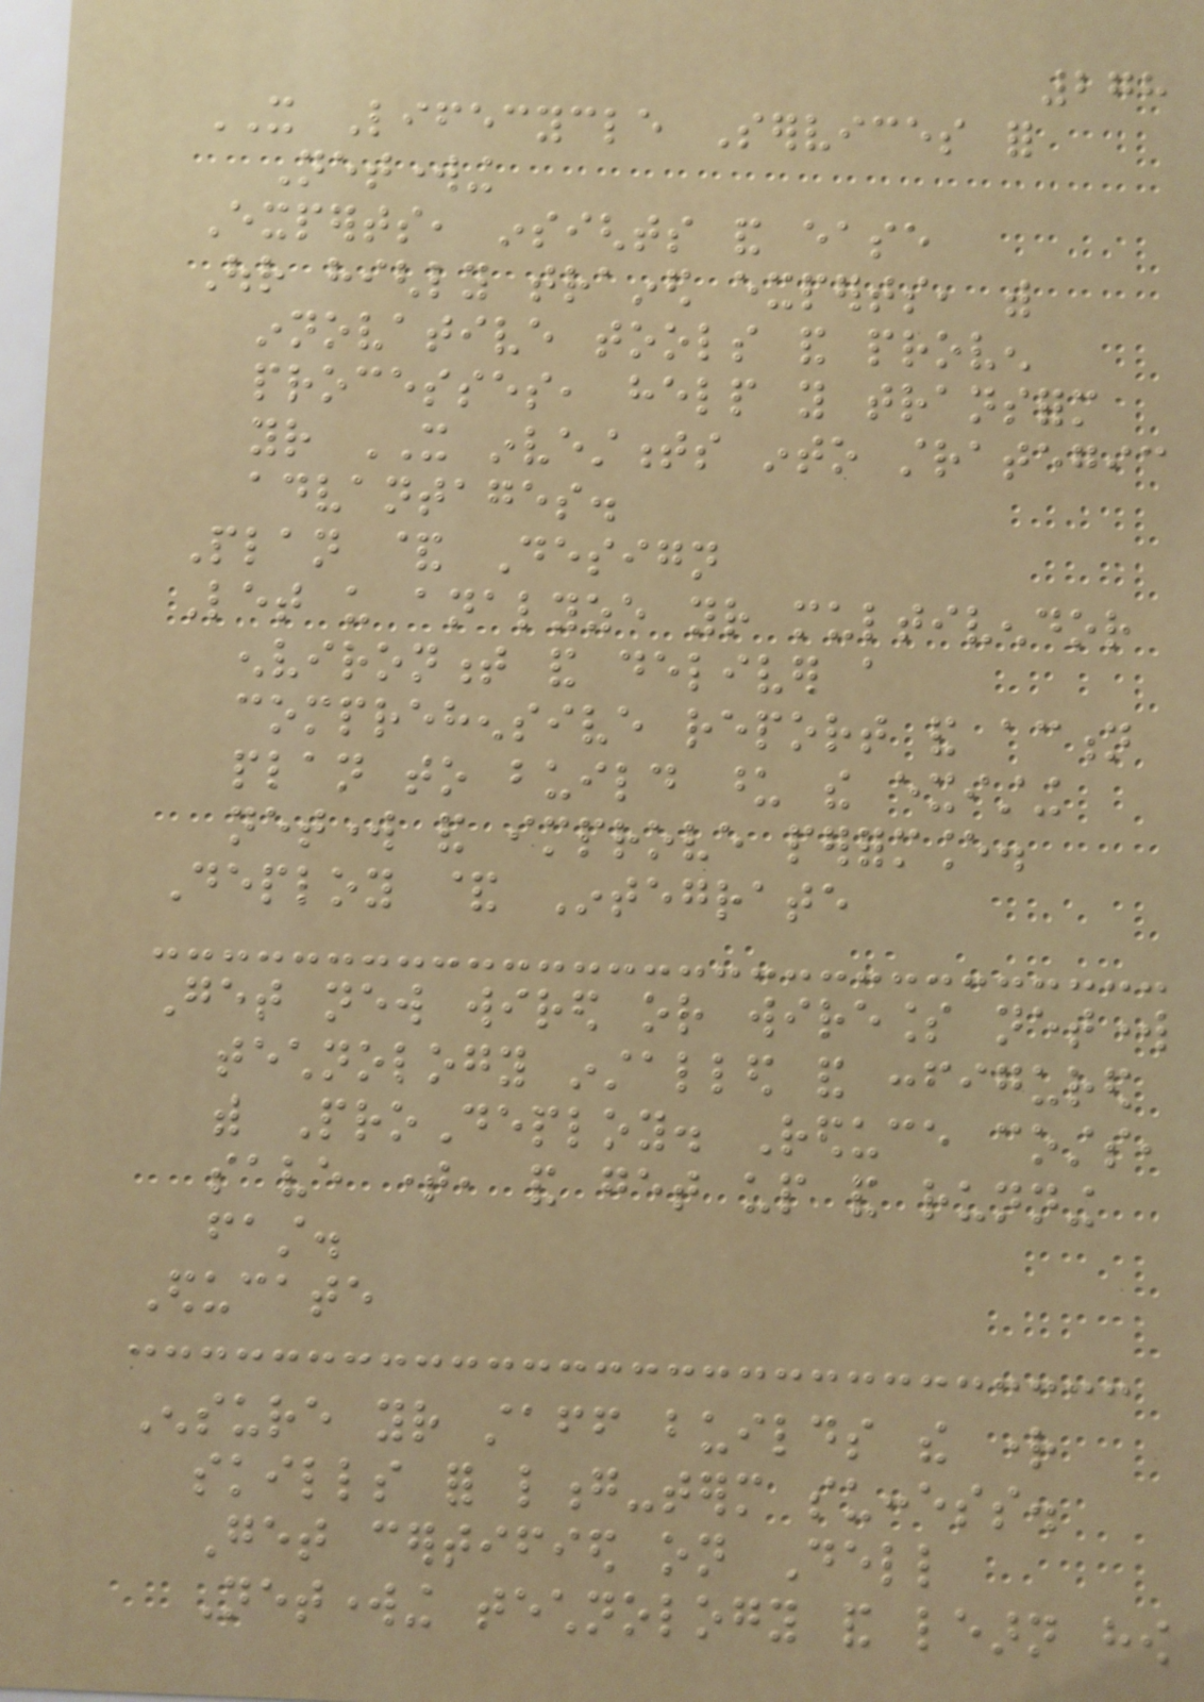278
IT Lifecycle Services for
Networking
Experts, insights and ease
Our highly trained experts, with
innovative tools and proven
processes, help you transform
your IT investments into strategic
advantages.
Plan & Design
Let us analyze your multivendor
environment and deliver a
comprehensive report and action
plan to build upon the existing
network and improve performance.
Deploy & Integrate
Get new wired or wireless network
technology installed and configured
with ProDeploy. Reduce costs,
save time, and get up and running
fast.
Educate
Ensure your staff builds the right
skills for long-term success.
Get certified on Dell
Networking technology and learn how
